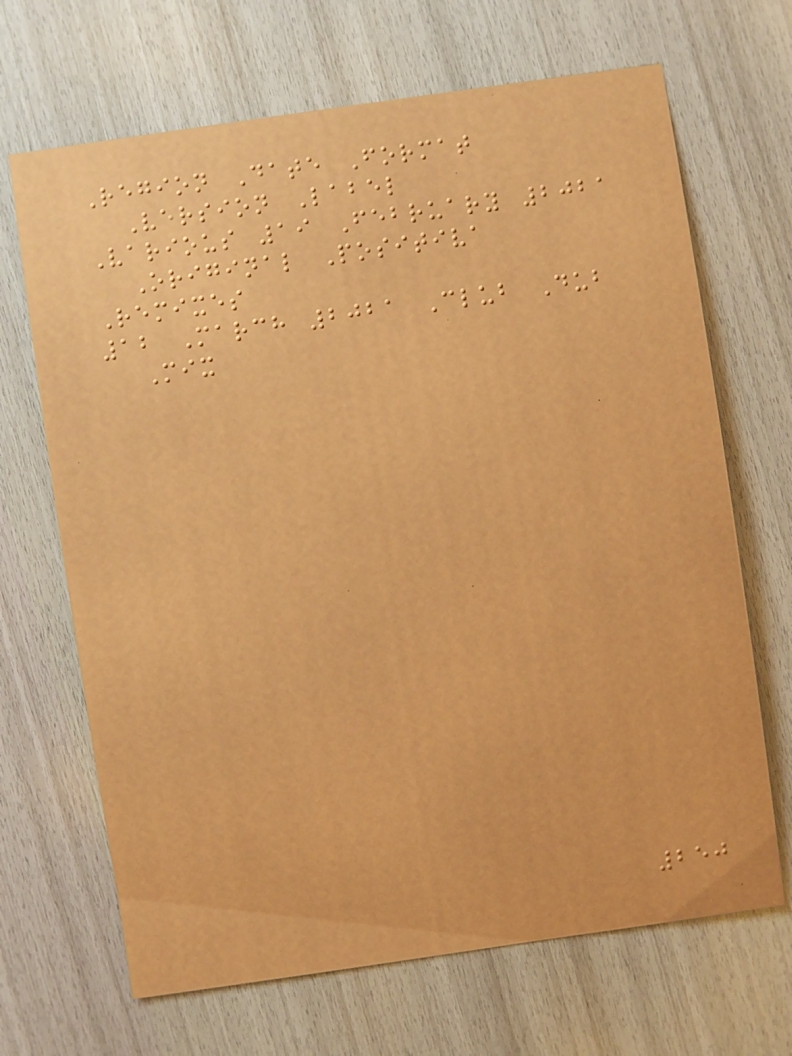Region Date Format
Version Label
Various 19 February 2021
Original Positiva
Remixes
12 March 2021 Club Dub
Mix
250
